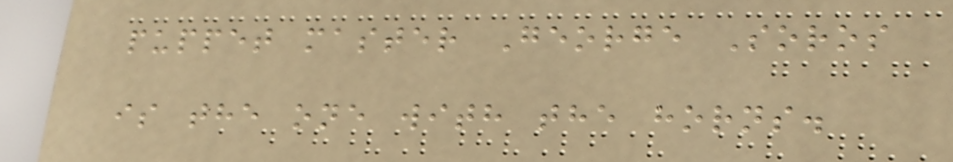puppet master George Soros
is the one with the horns.
